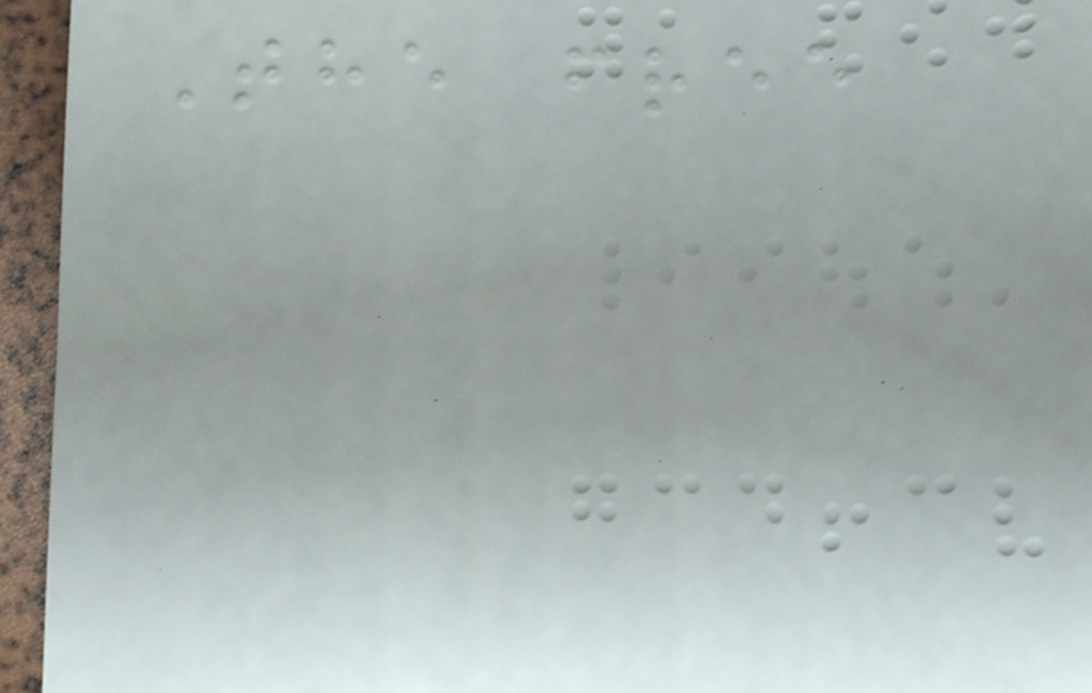The free
